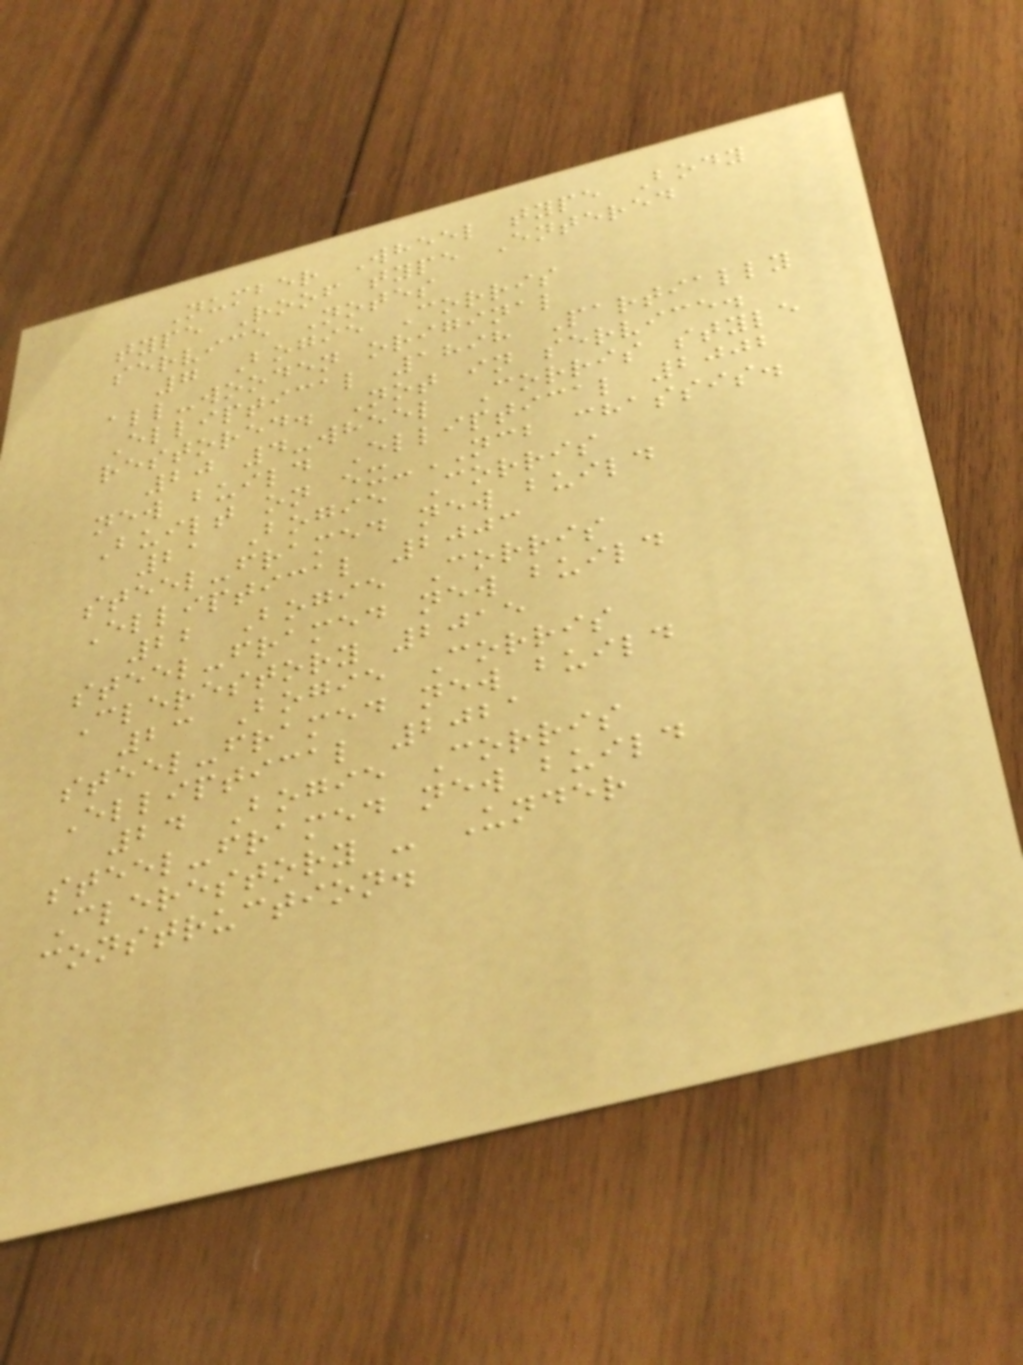Number Wheel type Body
type Roof type Entered
service Notes
7 Bogie Corris
all-wooden original
Elliptical 1898 Partially
restored. Not in service.
20 4-wheel Corris style
new build Elliptical 2002
Built on ex-NCB chassis.
21 Bogie Corris
steel-framed new build
Elliptical 2003
22 Bogie Corris
steel-framed new build
Clerestory 2015
23 Bogie Corris
steel-framed new build
Elliptical 2021
24 Bogie Corris
steel-framed new build
Clerestory - Under
construction.
